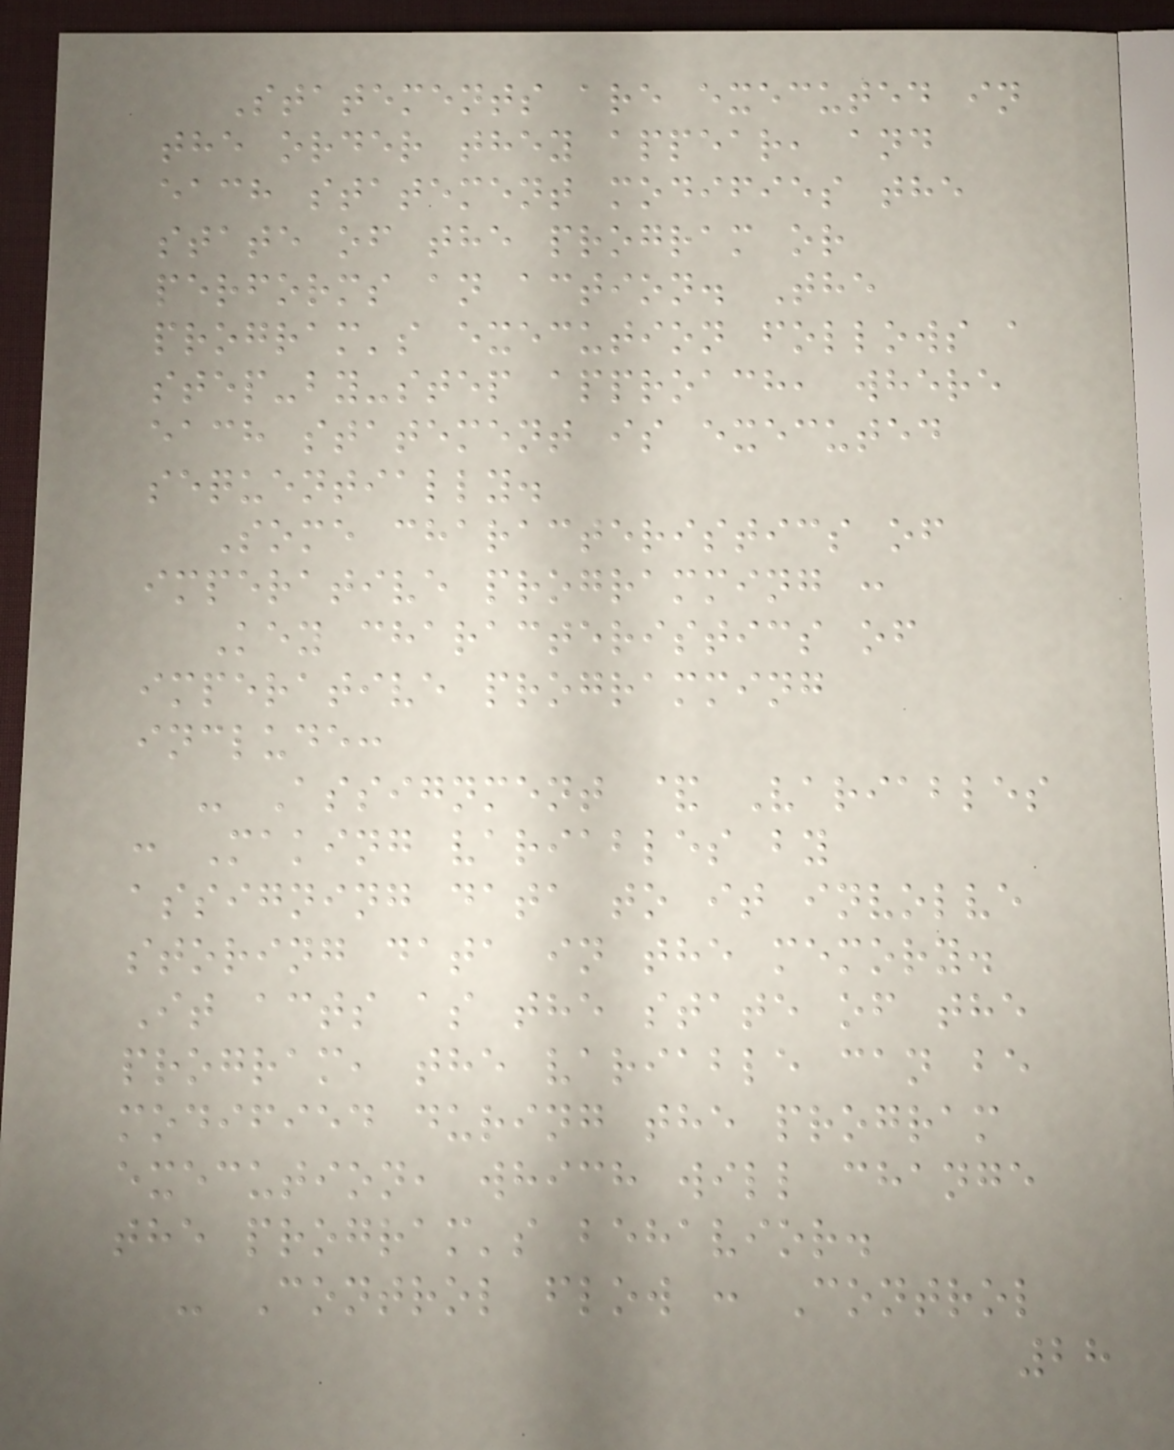Statements are executed in
the order they appear, and
each statement modifies the
state of the program or
performs an action. The
program's execution follows a
step-by-step approach, where
each statement is executed
sequentially.
Some characteristics of
imperative programming :
Key characteristics of
imperative programming
include:
- Assignment & Variables
: Making variables by
assigning data to it involve
storing data in the memory.
It acts as the state of the
program, the variable can be
modified during the program
execution, which will change
the program's behavior.
- Control flow : Control
28
